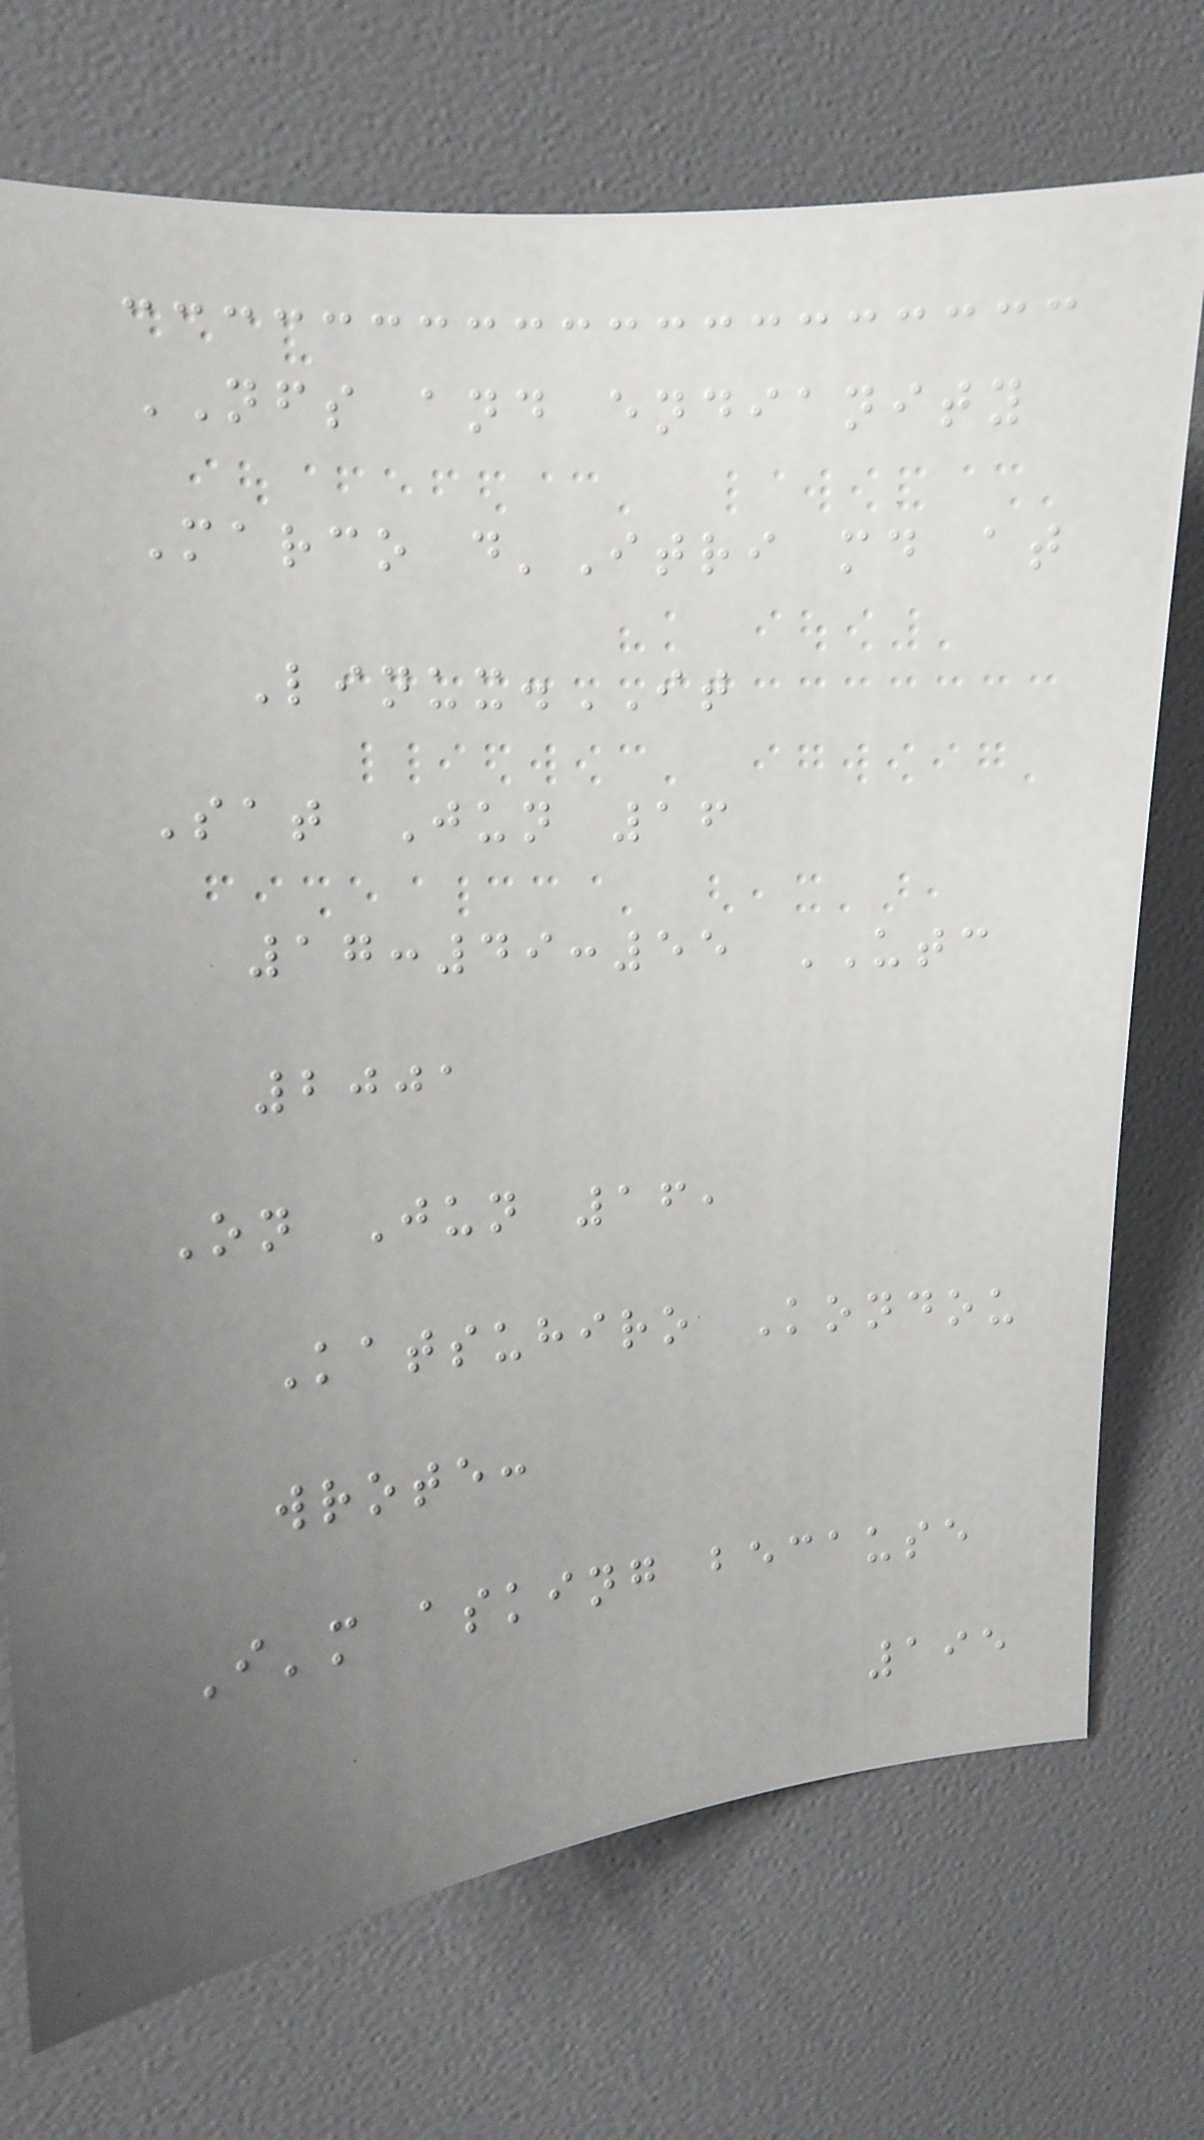NFS and endianity
Marco d'Itri md at
Linux.IT
Sat Jun 16
17:49:55 UTC
2001
On Jun 16,
Katsuhiro Kondou
wrote:
I'm asking because
195
